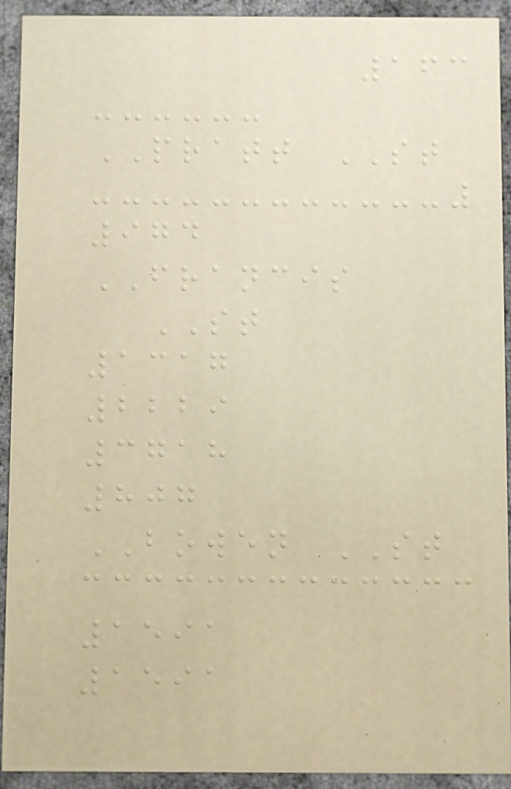163
PRATT ST
974
FRANCIS
ST
1317
2229
3718
807
BOWEN ST
1591
1591
